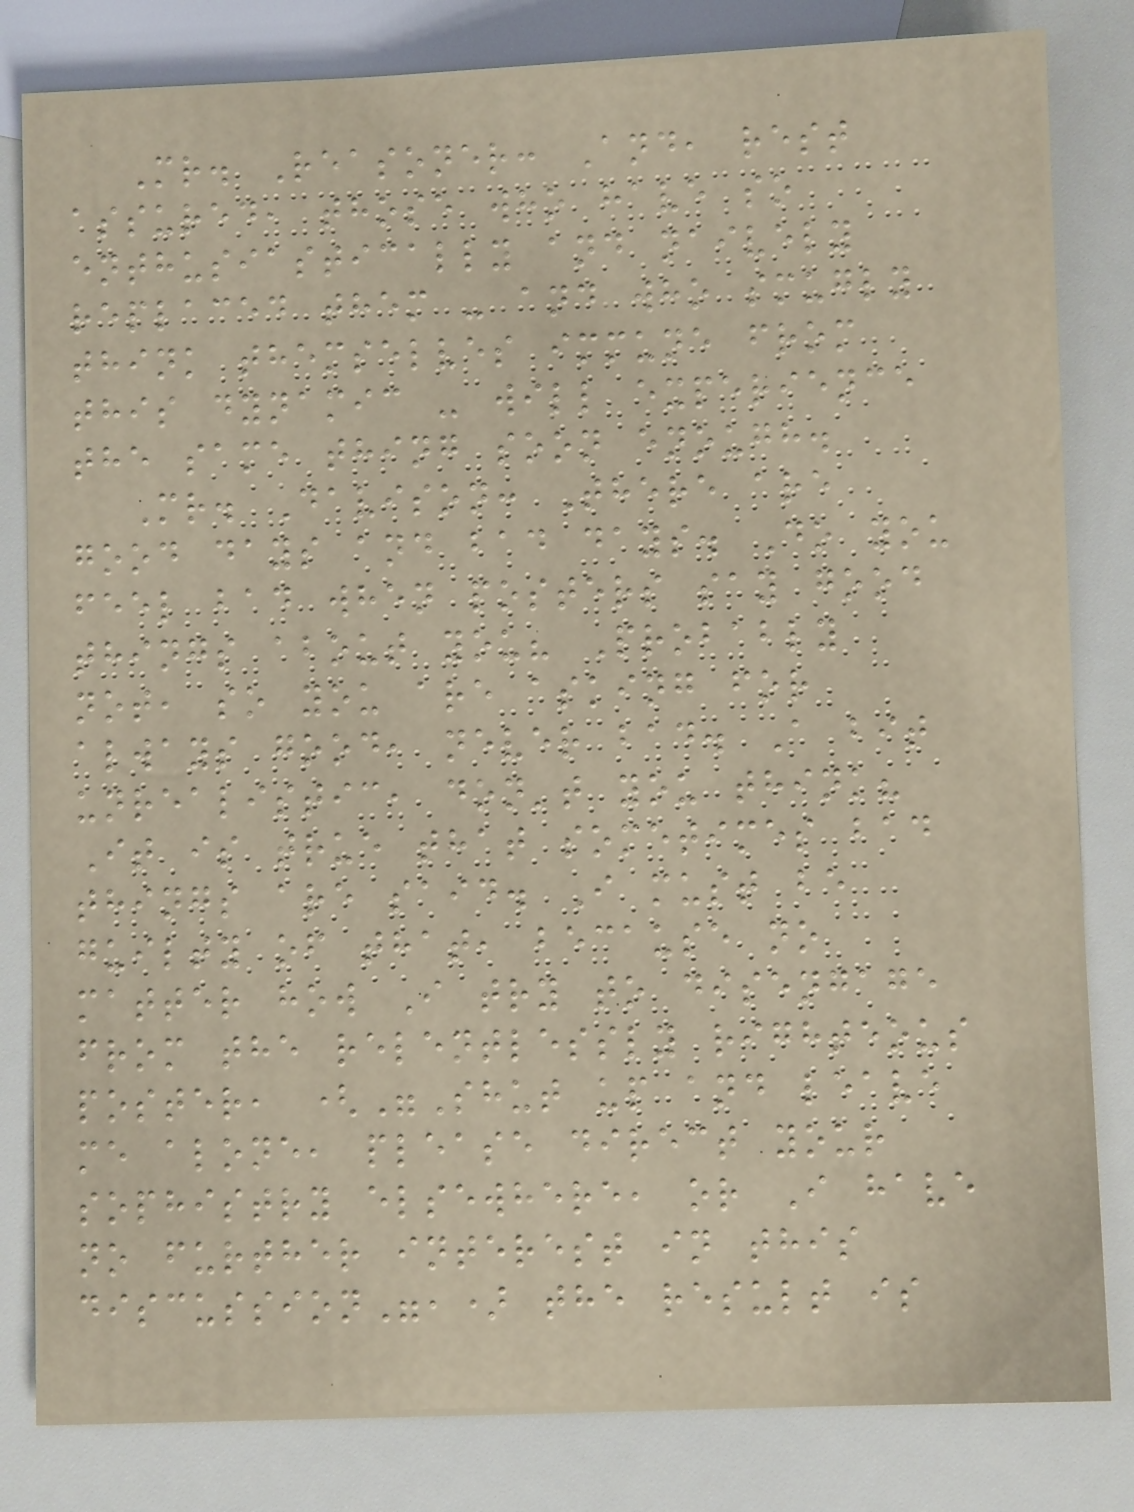Mr. Reasoner: And, rest
assured, those who have so
enthusiastically and naively
replaced them - and who smugly
think themselves immune from
this dynamic - will experience
the same thing soon enough.
Mr. Davison: There are
good days and bad days. Do you
feel bad when posters say good
things about you? Probably
not, so you are asking for
always good, never bad. A bit
unrealistic, don't you think?
It is true that sometimes bad
things are said. I must be
guilty of that, because no
matter how I try to disengage
from the relentlessly righteous
poster, ("Shut up and leave
me alone, please direct your
sophistry elsewhere, or I have
no further interest in this
discussion",) the result is
